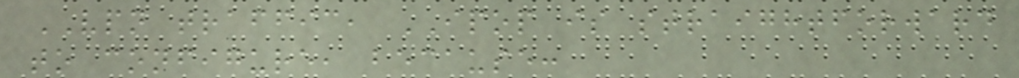VPN traffic, IPOP is straightforward
to configure, because:
